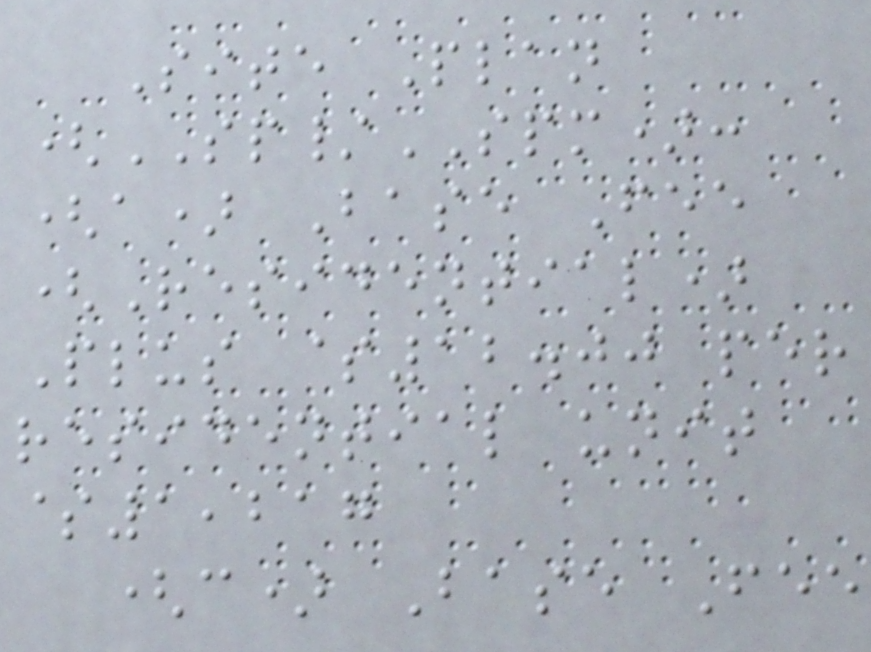Site Plan
(SP/SPM):
(a) Base Fee
(Residential)
Plus $12.00 per
residential unit
$1,217
(c) Base Fee
